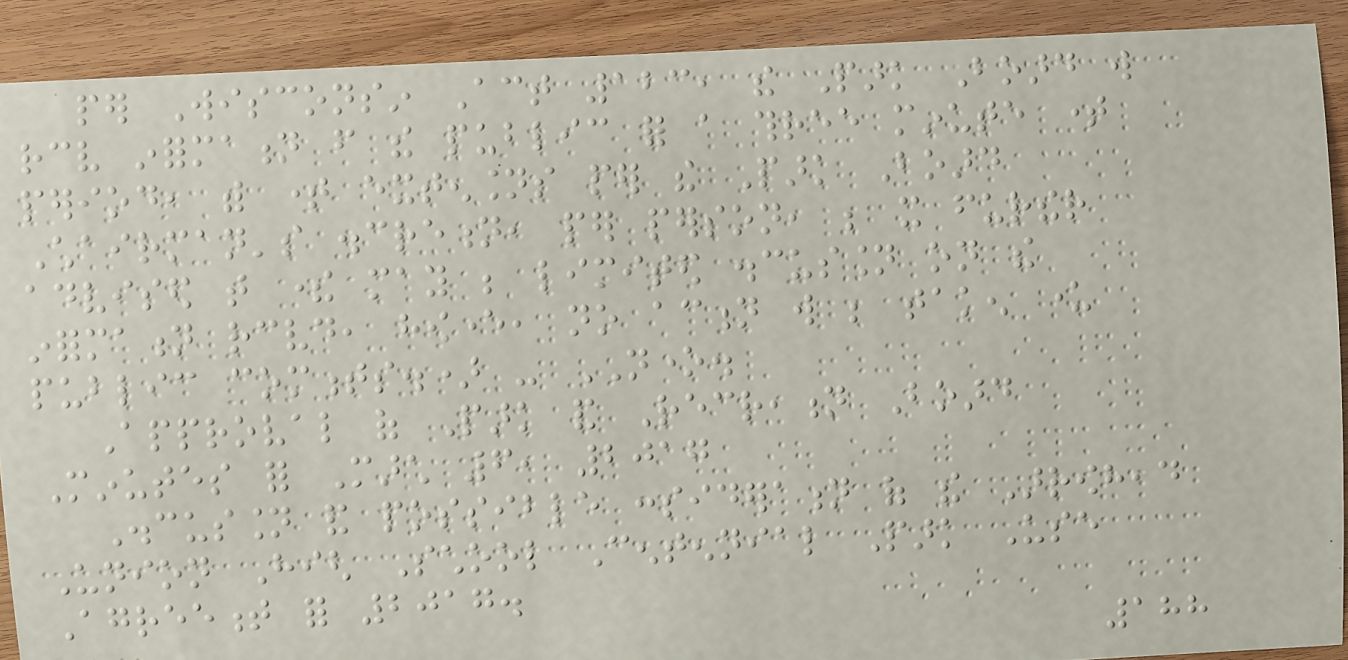per Wisconsin Act 123, the Park Board will
receive information from the public for a three minute time
period, with time extensions per the Park Board
Chairman's discretion, per person, be it further
advised that there may be limited discussion on the
information received, however, no action will be taken under
public comments.) - NONE.
Approval of Park and Recreation Board
Minutes for March 6, 2017
Discussion and possible consideration of the Arrowhead
Union High School Centennial Park Use
Agreement for 2017.
188
